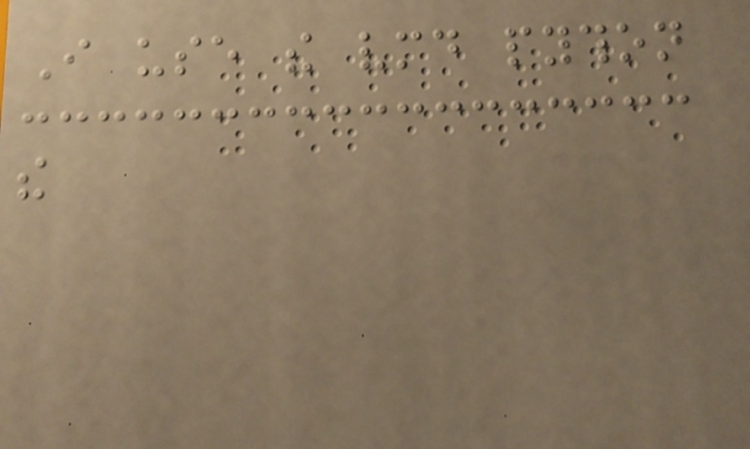I use the vmd python
the
